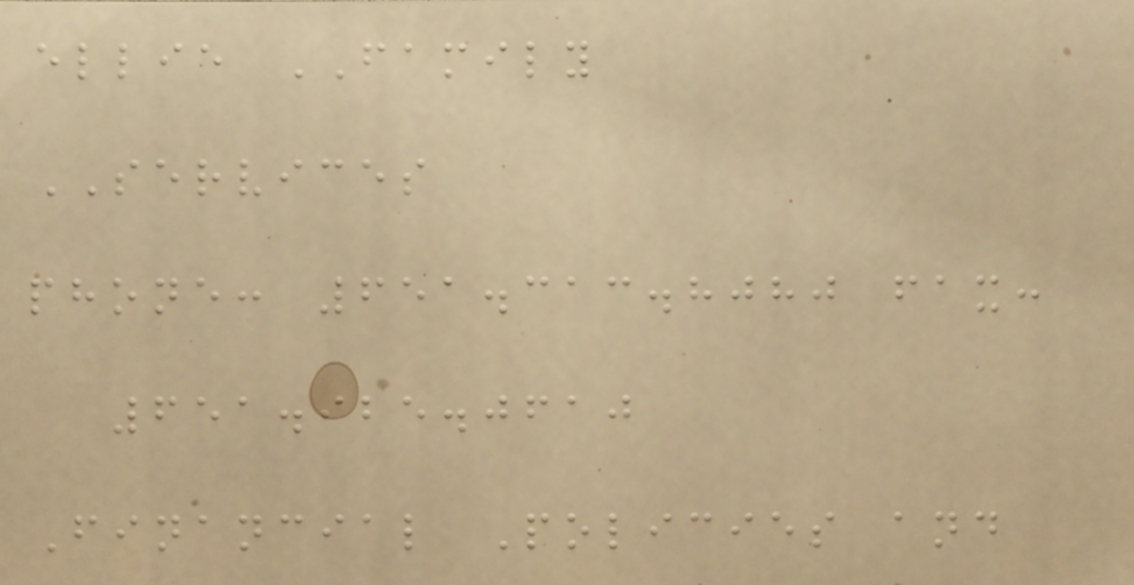ellie FAMILY
SERVICES
phone: 651.313.8080 fax:
651.925.0610
Financial Policies and
